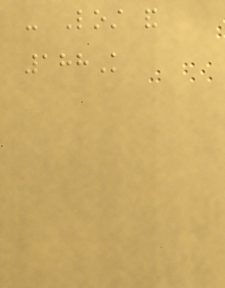- Lost and
188K
